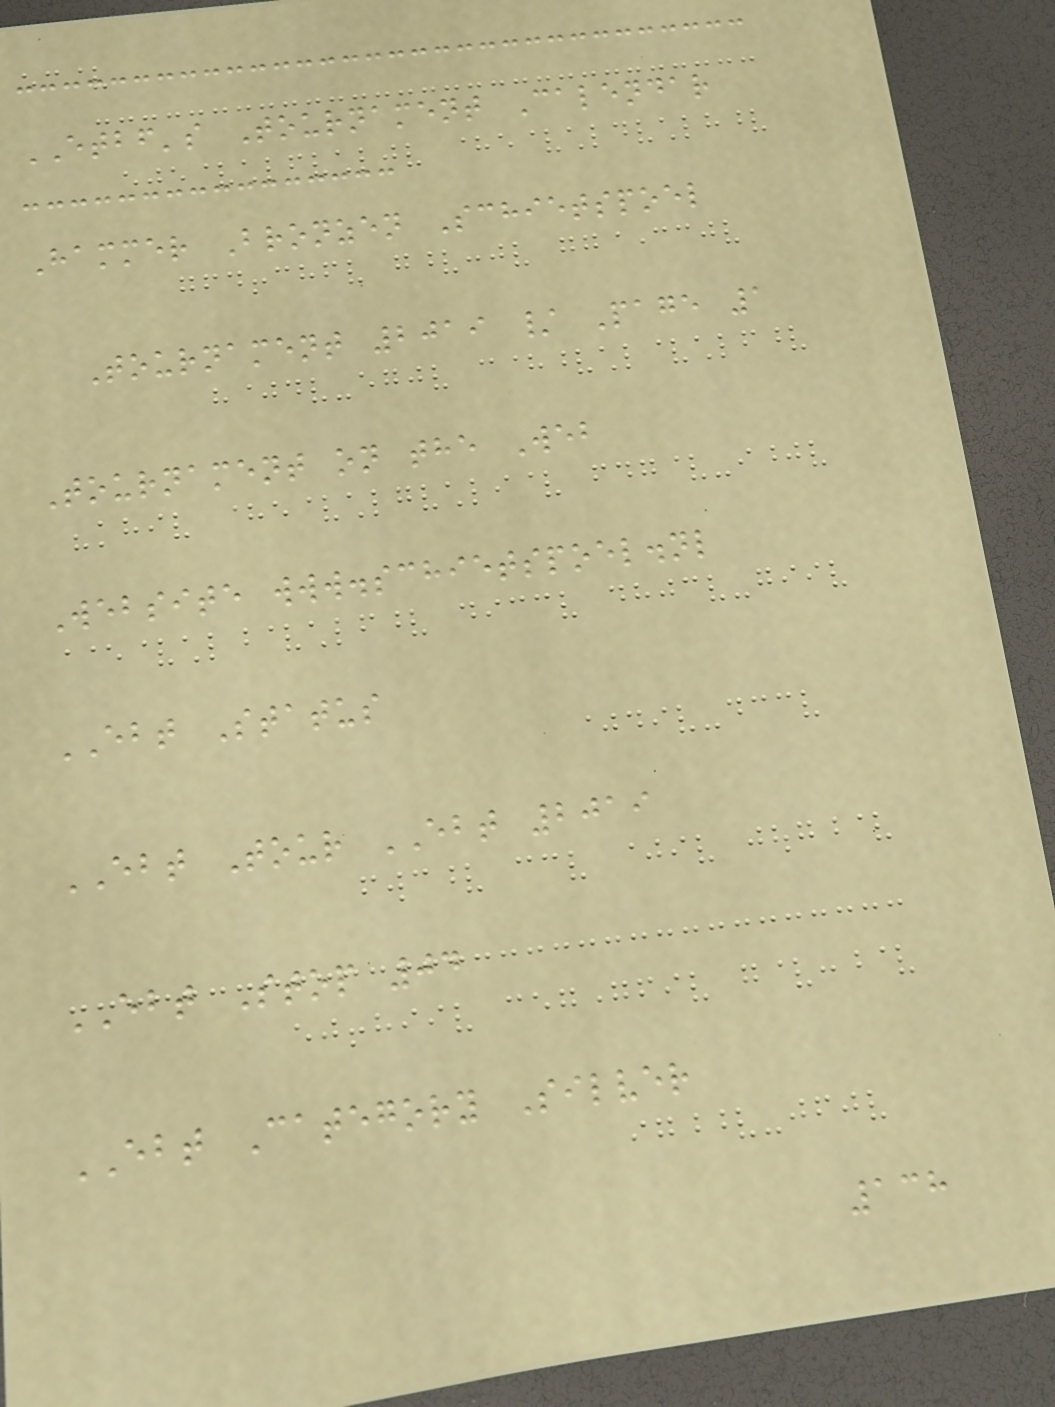ETBF's Tournament Calendar
Hammer Bronzen Schietspoel
Tournament 2019 / Page 1
Tournament on the Web
Website www.schietspoel.nl
EBT Status
EBT Tour EBT 2019
EBT Stop 04
EBT Category Silver
138
